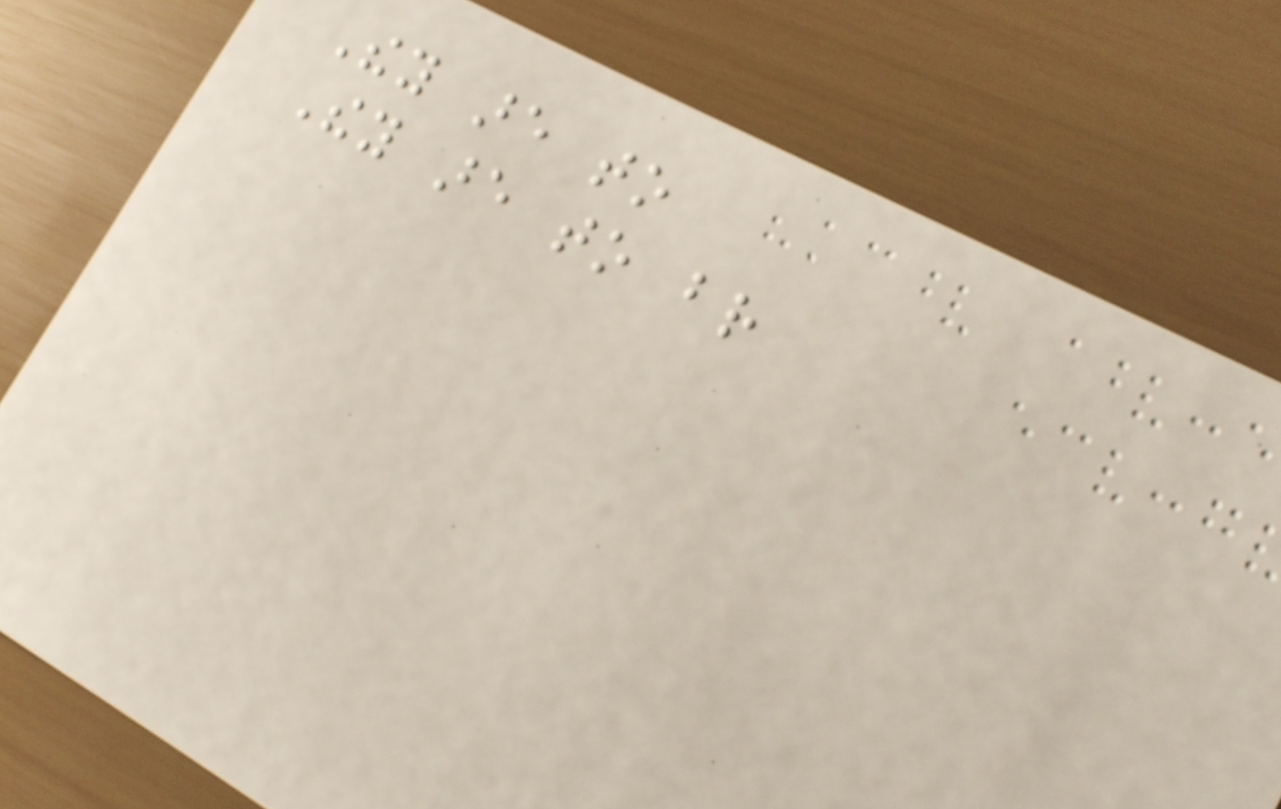They are to
They are to br
